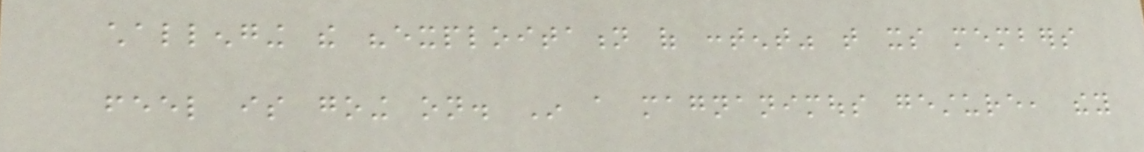challenging the "exploitation of content" that its members
feel is going on. In a magnanimous gesture, they
